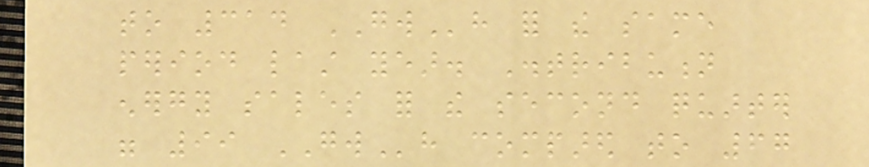to 314 GWh for the same
period last year. Distribution
energy sales for the second quarter
were 99 GWh compared to 67
